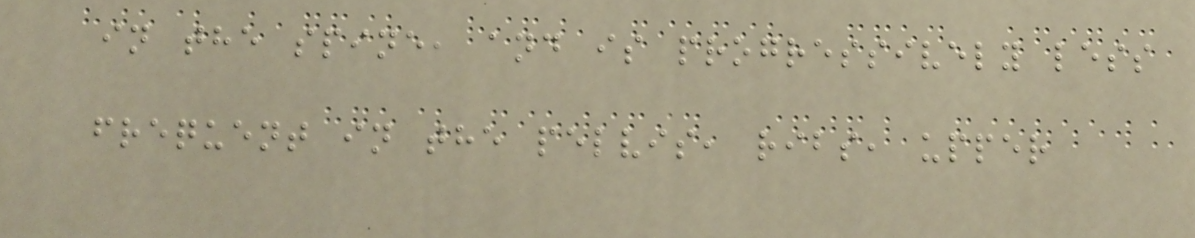in the spine, and is progressively less
frequent in the pelvis, ribs, upper
